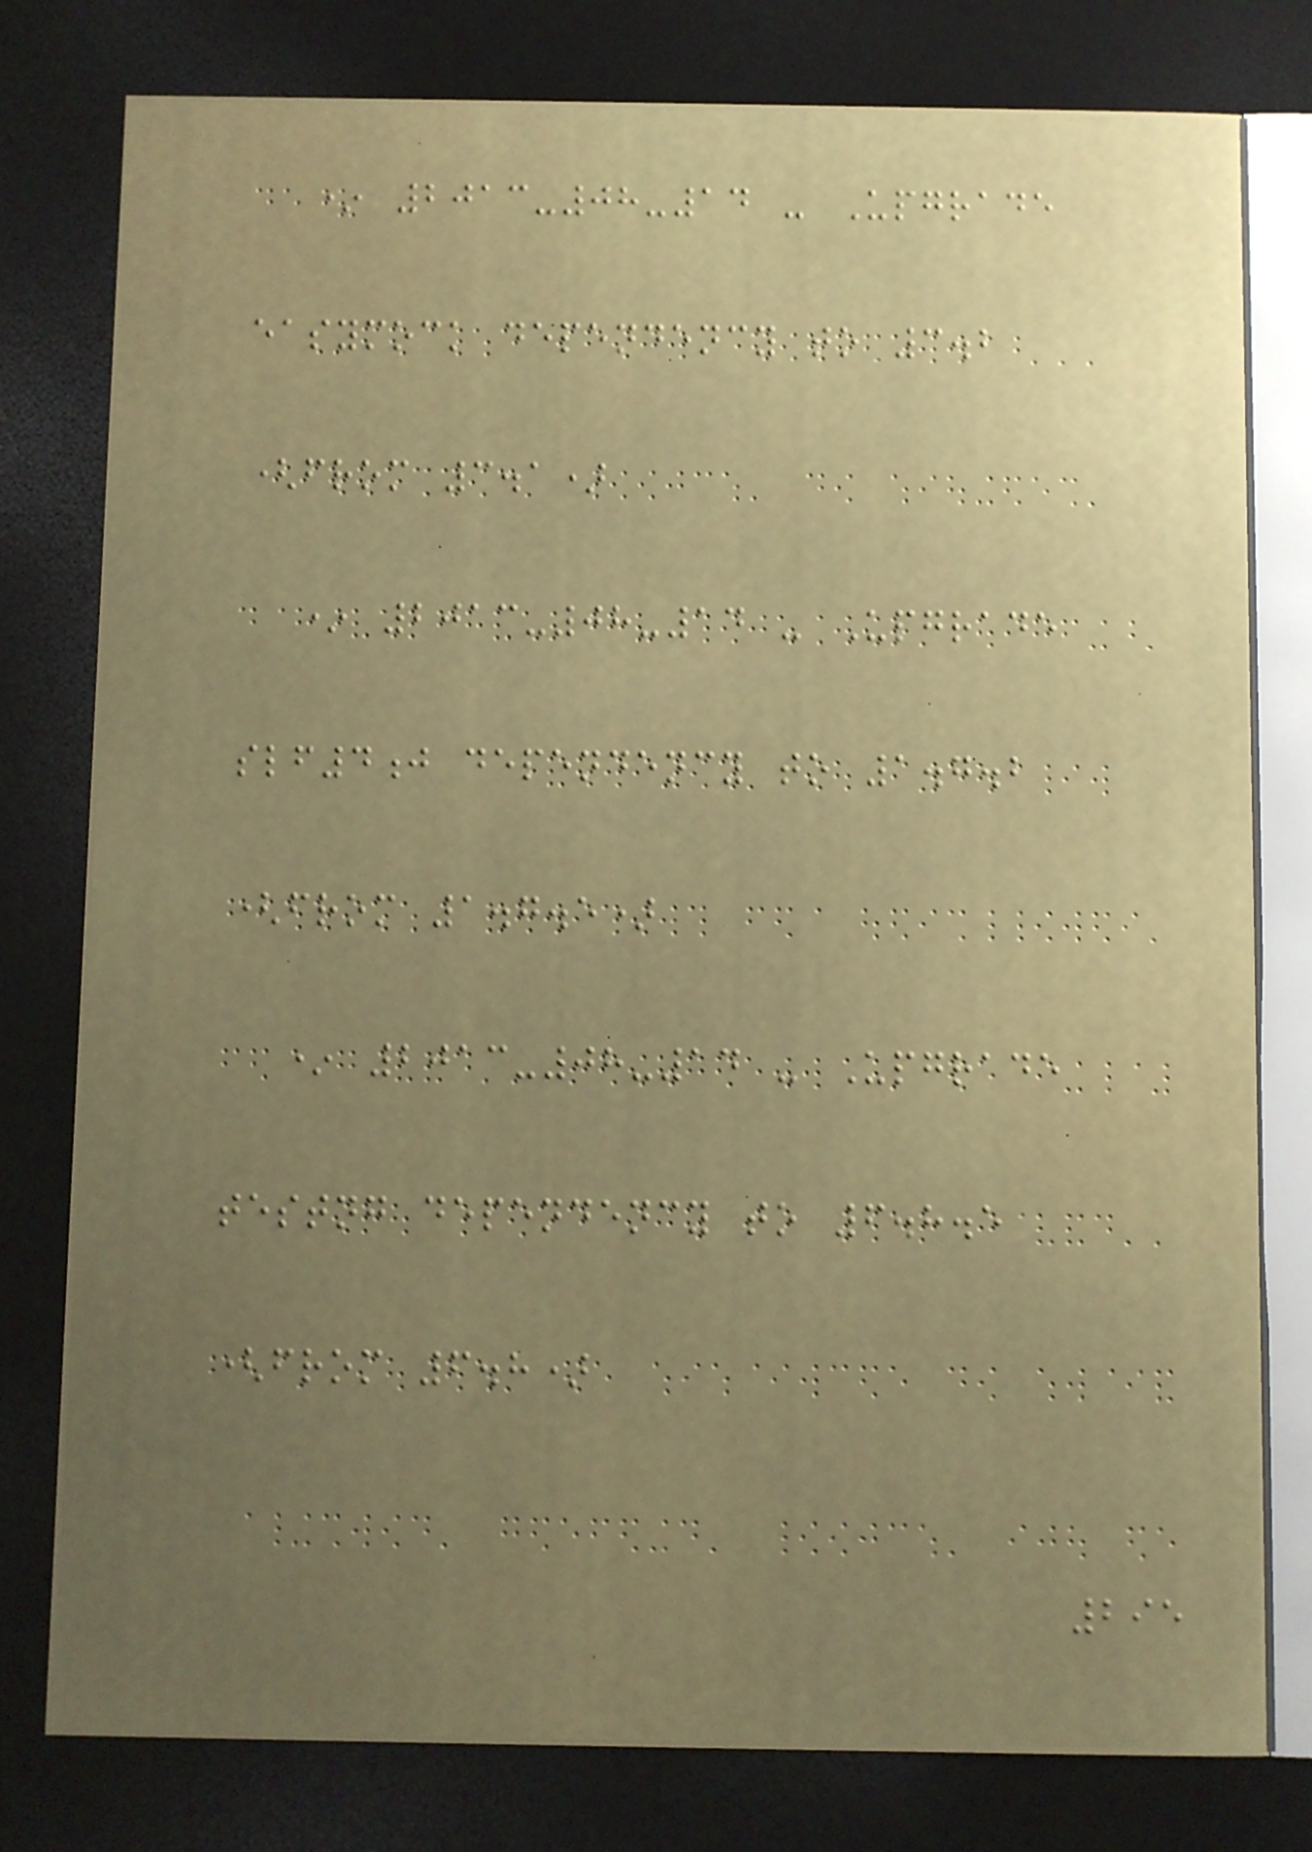* 2013-08-14 - Upgrade
easymock dependency to 3.2
(from 3.1)
* 2013-08-14 - Upgrade
slf4j dependency to 1.7.2
(from 1.7.5)
* 2013-08-14 - Upgrade
testng dependency to 6.8.5
(from 6.8)
295
